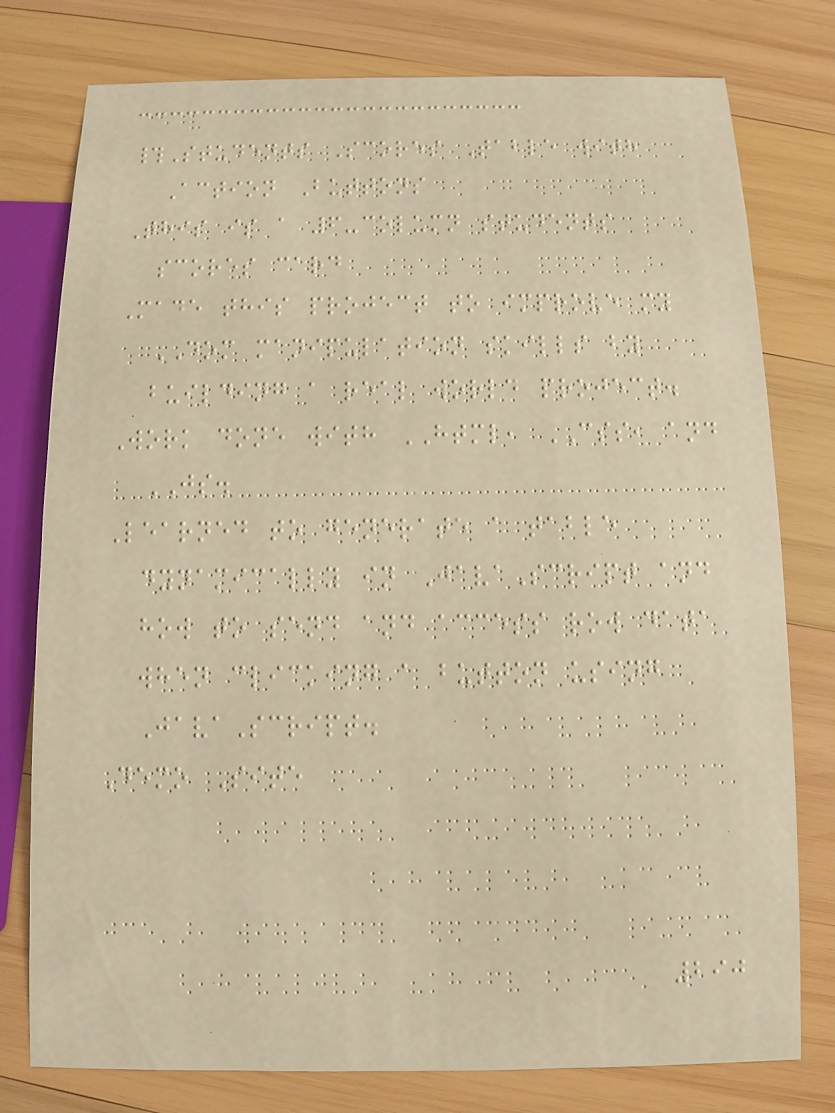#Students Scores Table with
Action Buttons
This is a 6-column students
scores card
Made this project to improve my
DOM manipulation skills by
building a real world project.
Work done with HTML, CSS, and
JS.
Learned to generate a table
dynamically in JavaScript and
how to send and access row data
when clicking a button using
JavaScript.
Demo Site
290
